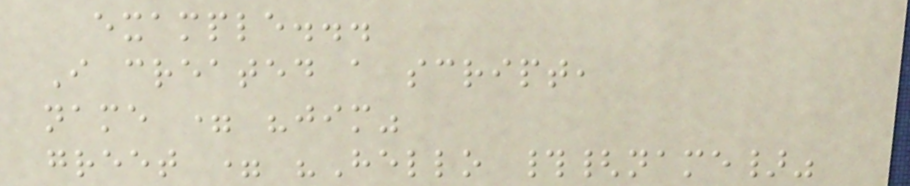example...
I created a script,
name = "jim"
greet = "Hello #{name}"
